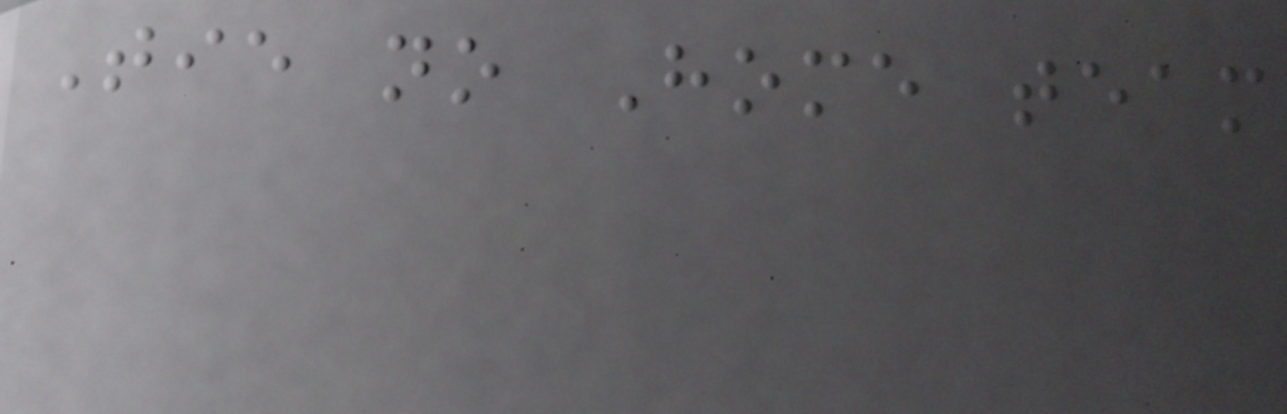Tie no Home team
